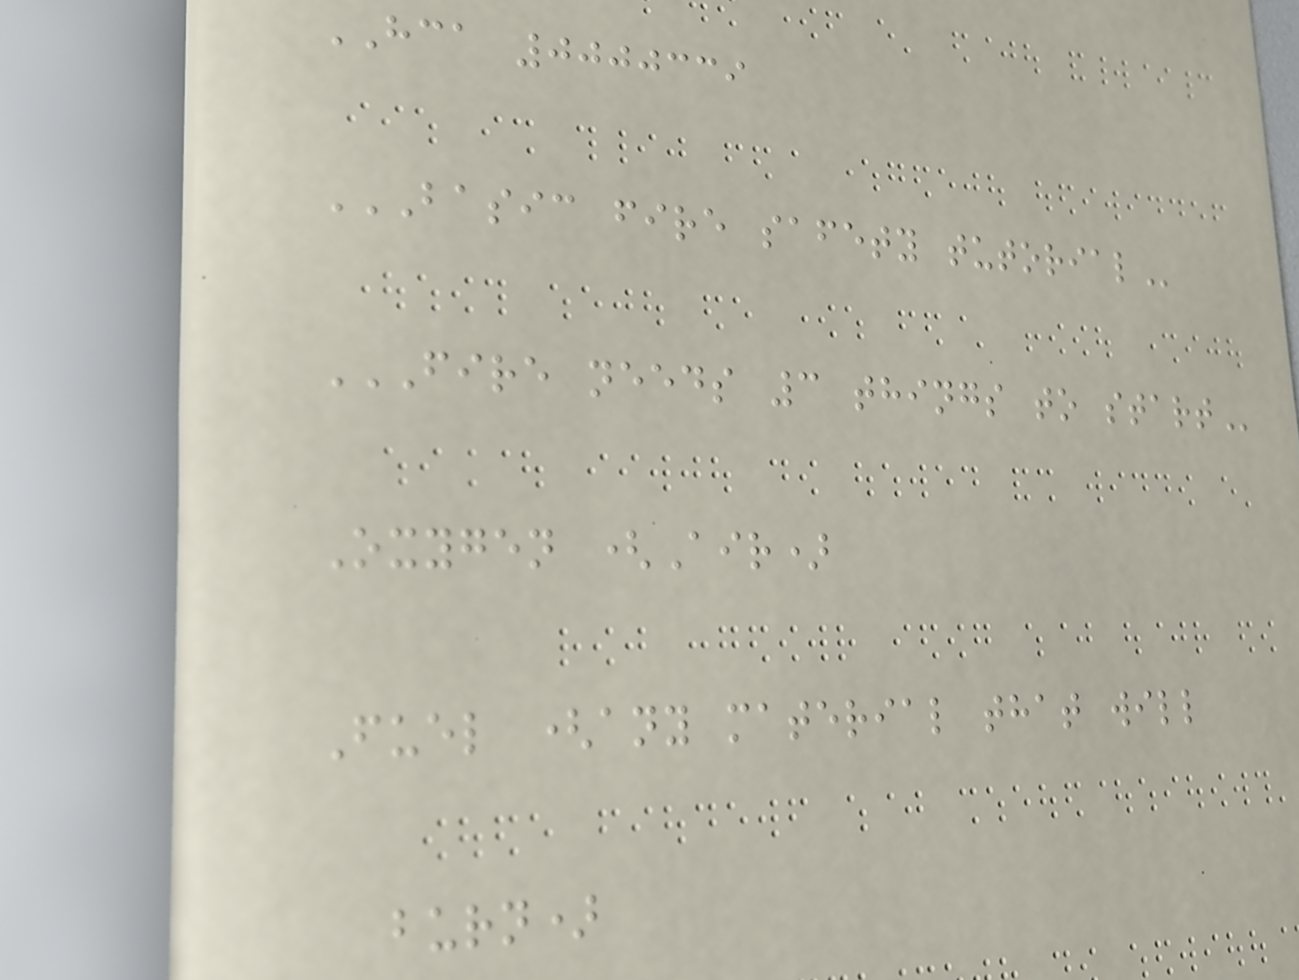HCA 0000339
BASIC FIRE SAFETY TUTORIAL
FIRE NEEDS 3 THINGS TO START
Oxygen (Air)
Fuel (any material that will
burn)
